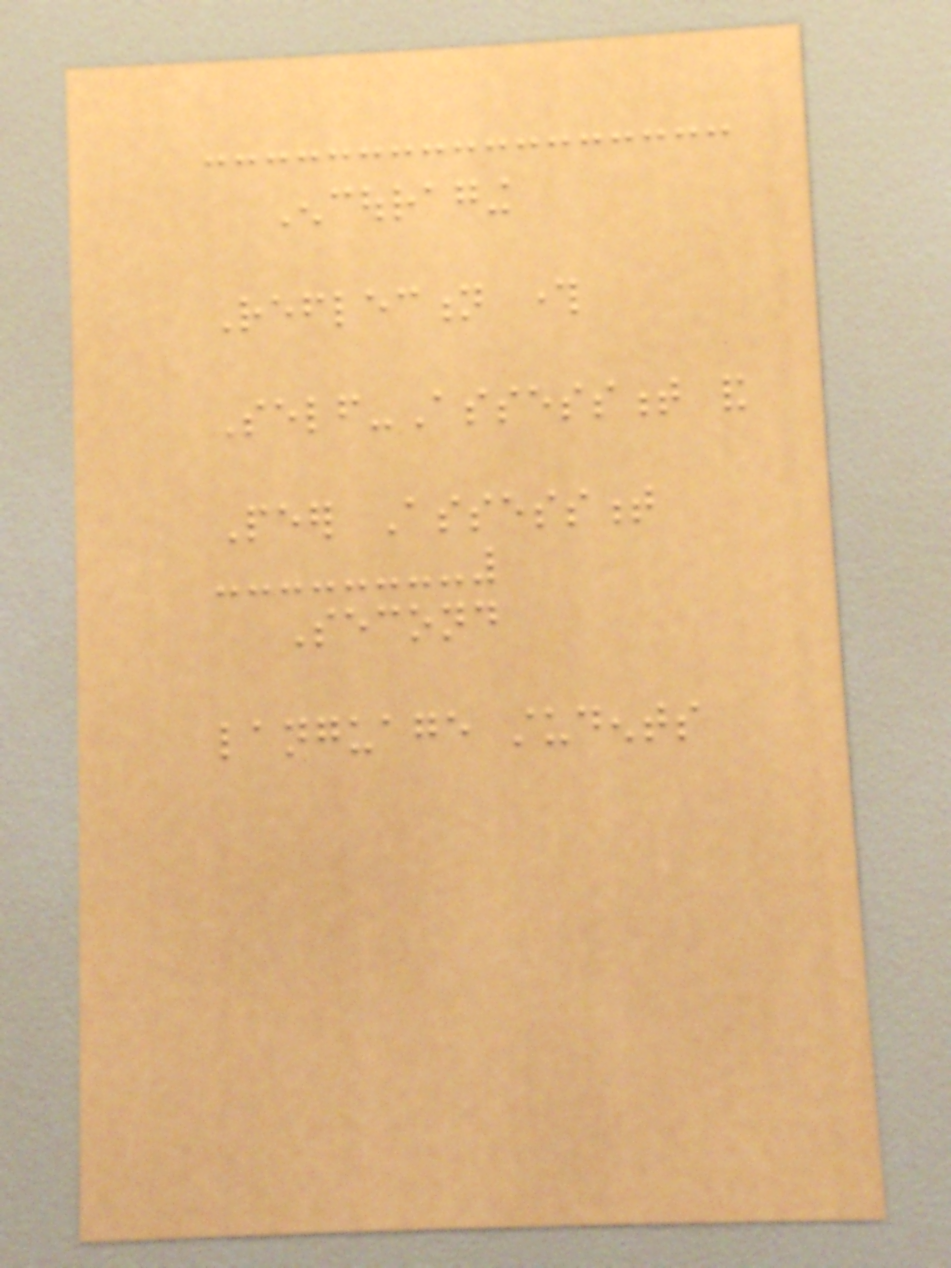Encouraging
Reflection through
Self-Assessment and
Peer Assessment
Second
language students
